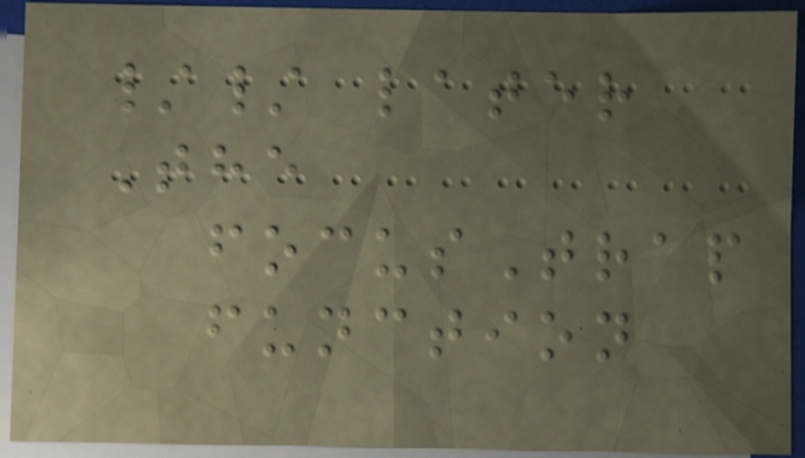// later
The
focusTrap
function
